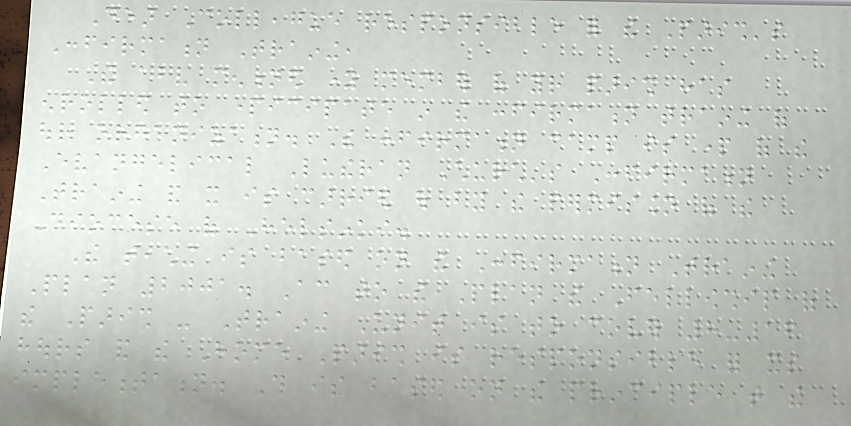Dear Colleague responsible for the Parish's
Confirmation Training,
The above mentioned young member of your parish has
enrolled to participate in the confirmation training of
our organization. The confirmation camp is part of the
Evangelical Lutheran Church's Confirmation
Training and it is carried out by the permission of the
Diocese of Helsinki.
The teaching is based on the Confirmation Training
Plan 2001. According to the Plan the Fellowship of
the Parish - Training Unit is to cover 8-16
hours and the Home Parish is responsible for its
implementation. This is based on the principle that the
